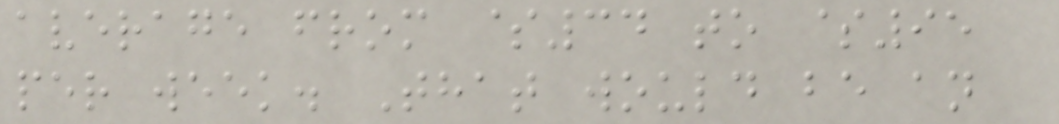average from $34 to $95
per week. That would be an
